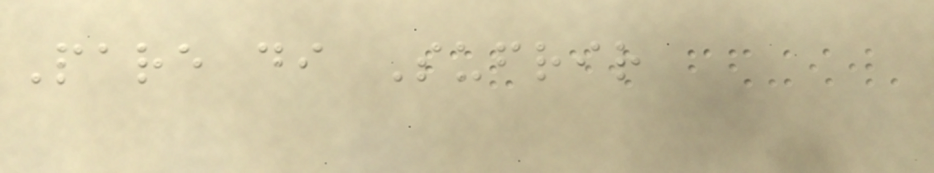Pare di Sufrir
